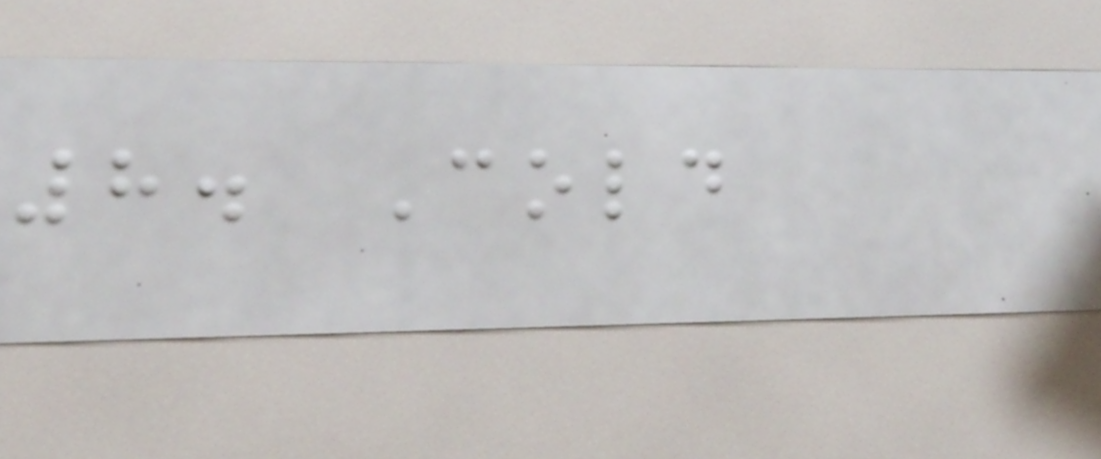8. Cold
